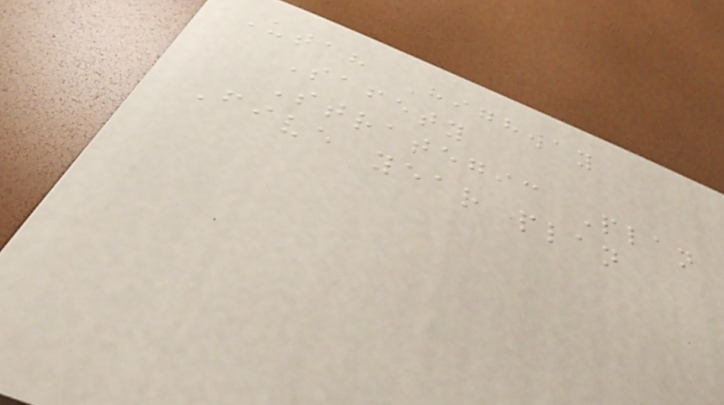Utah Highway
Safety
Strategic Plan
Five year plan
